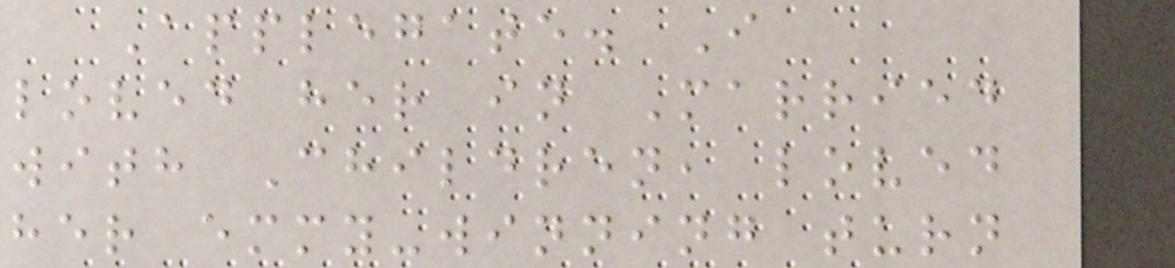Applegate. I
loved her in Married
with Children, loved
her emmy-winning turn
